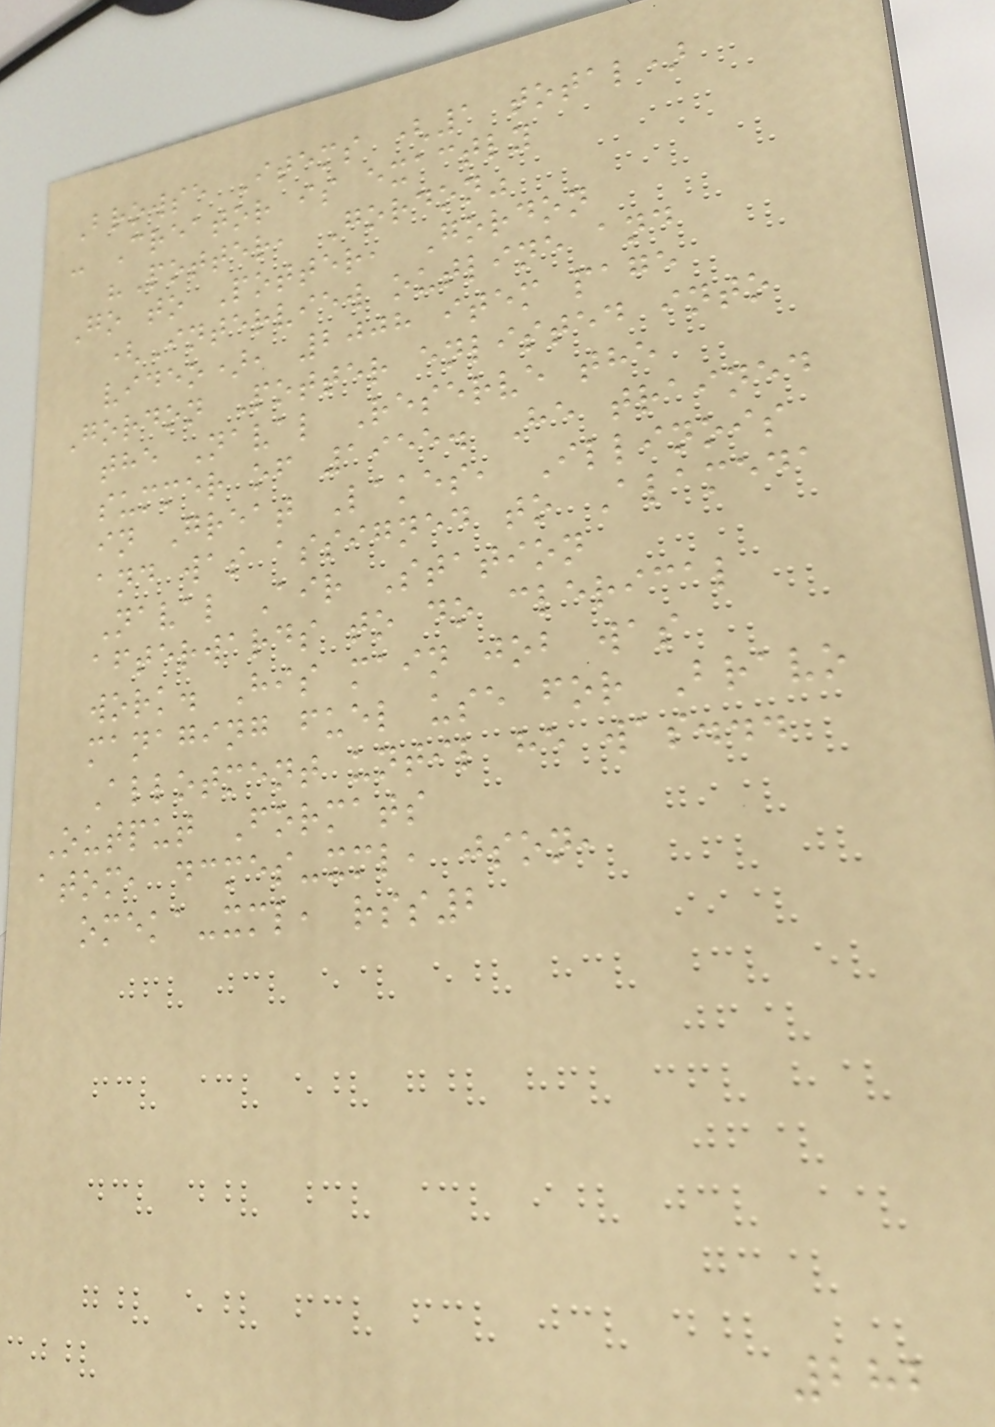Browse Items (1 total)
- Creator is exactly
"Potter, Gordon"
Go to Potter, Gordon
(Interview outline and
video), 2008 item page
Gordon Potter enlisted into
the Naval Reserve the
summer of 1955. He trained
in Great Lakes, Illinois
and was assigned to Alameda
Naval Air Station
afterwards to do clerical
work. His main job was
managing fuel use for Bravo
Allotment until he was...
Output Formats
atom, dcmes-xml, json,
omeka-xml, rss2
282
